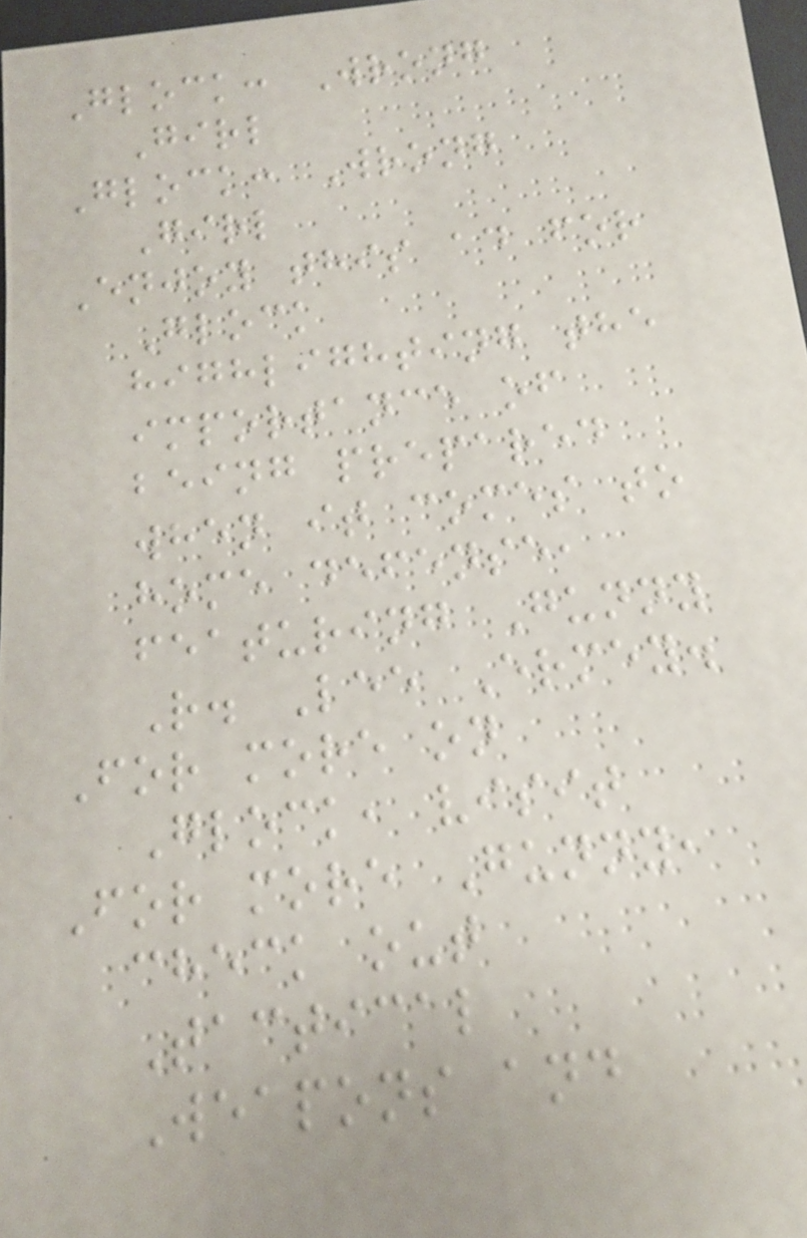Glock: Wrong
Girl
Glock: Wrong
Girl
Enjoy this ad for
Glock
highlighting the
importance of
being prepared
when it comes to
home defense,
featuring Gunny
R. Lee Ermey.
For more on
Glock, visit
For more Gunny,
check out
Tactical
Weapons and
